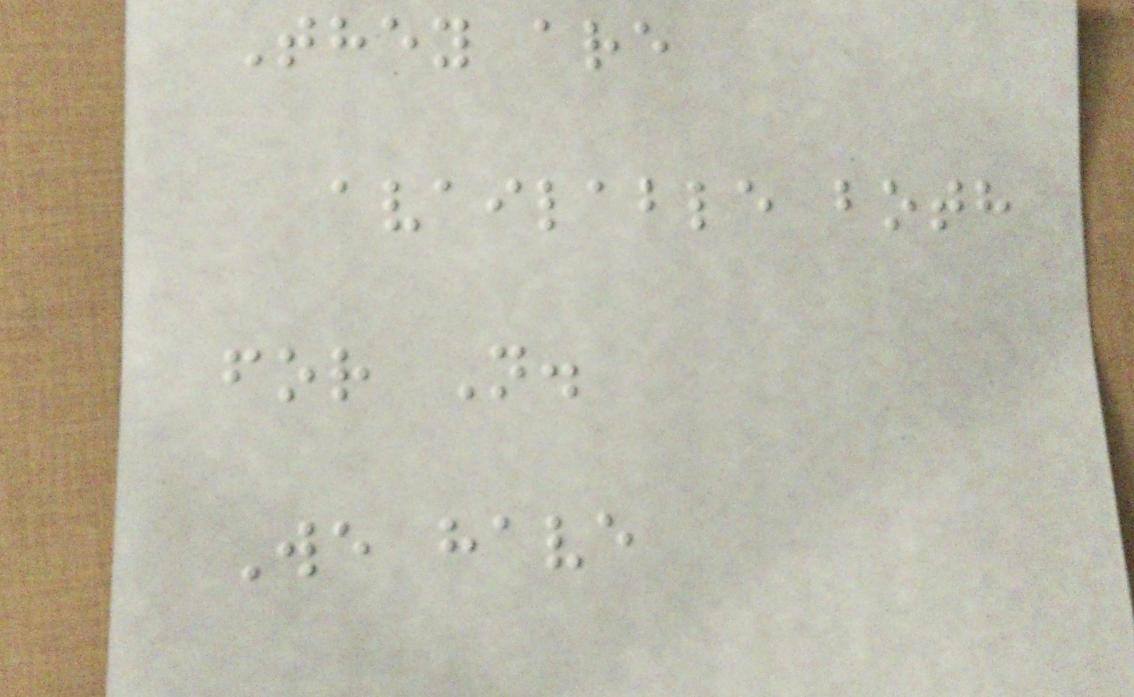They are
available both
for N.
We have
